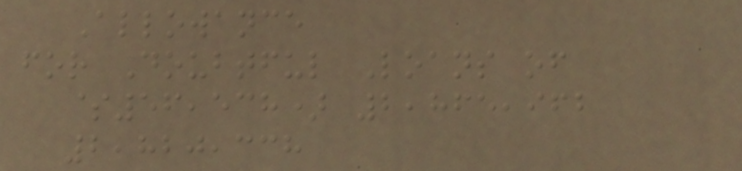Allowance
for Doubtful Loans of
$56,538) 2,865,962
2,820,338
